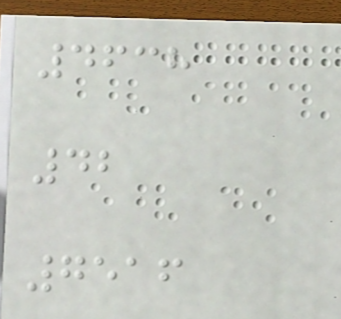4638
42
7516
